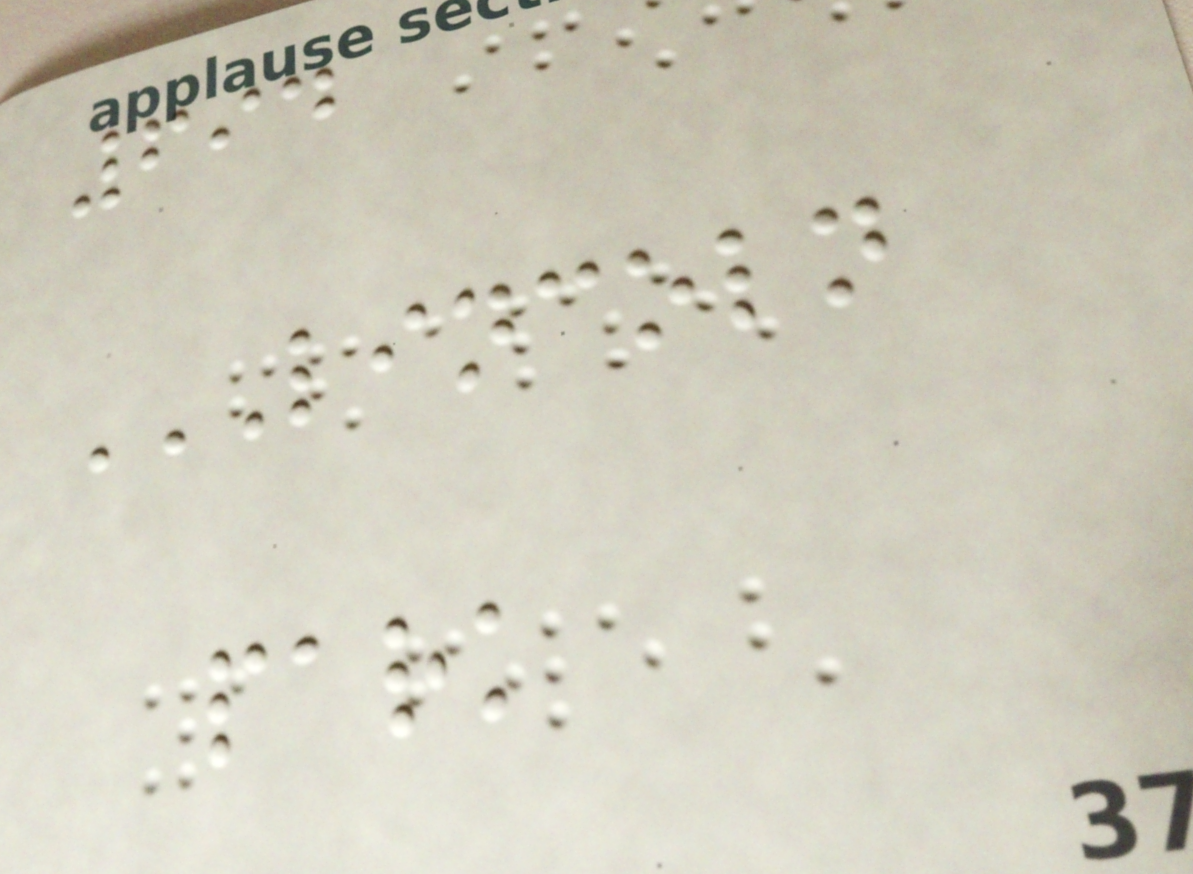694
LINCOLN
PARK
